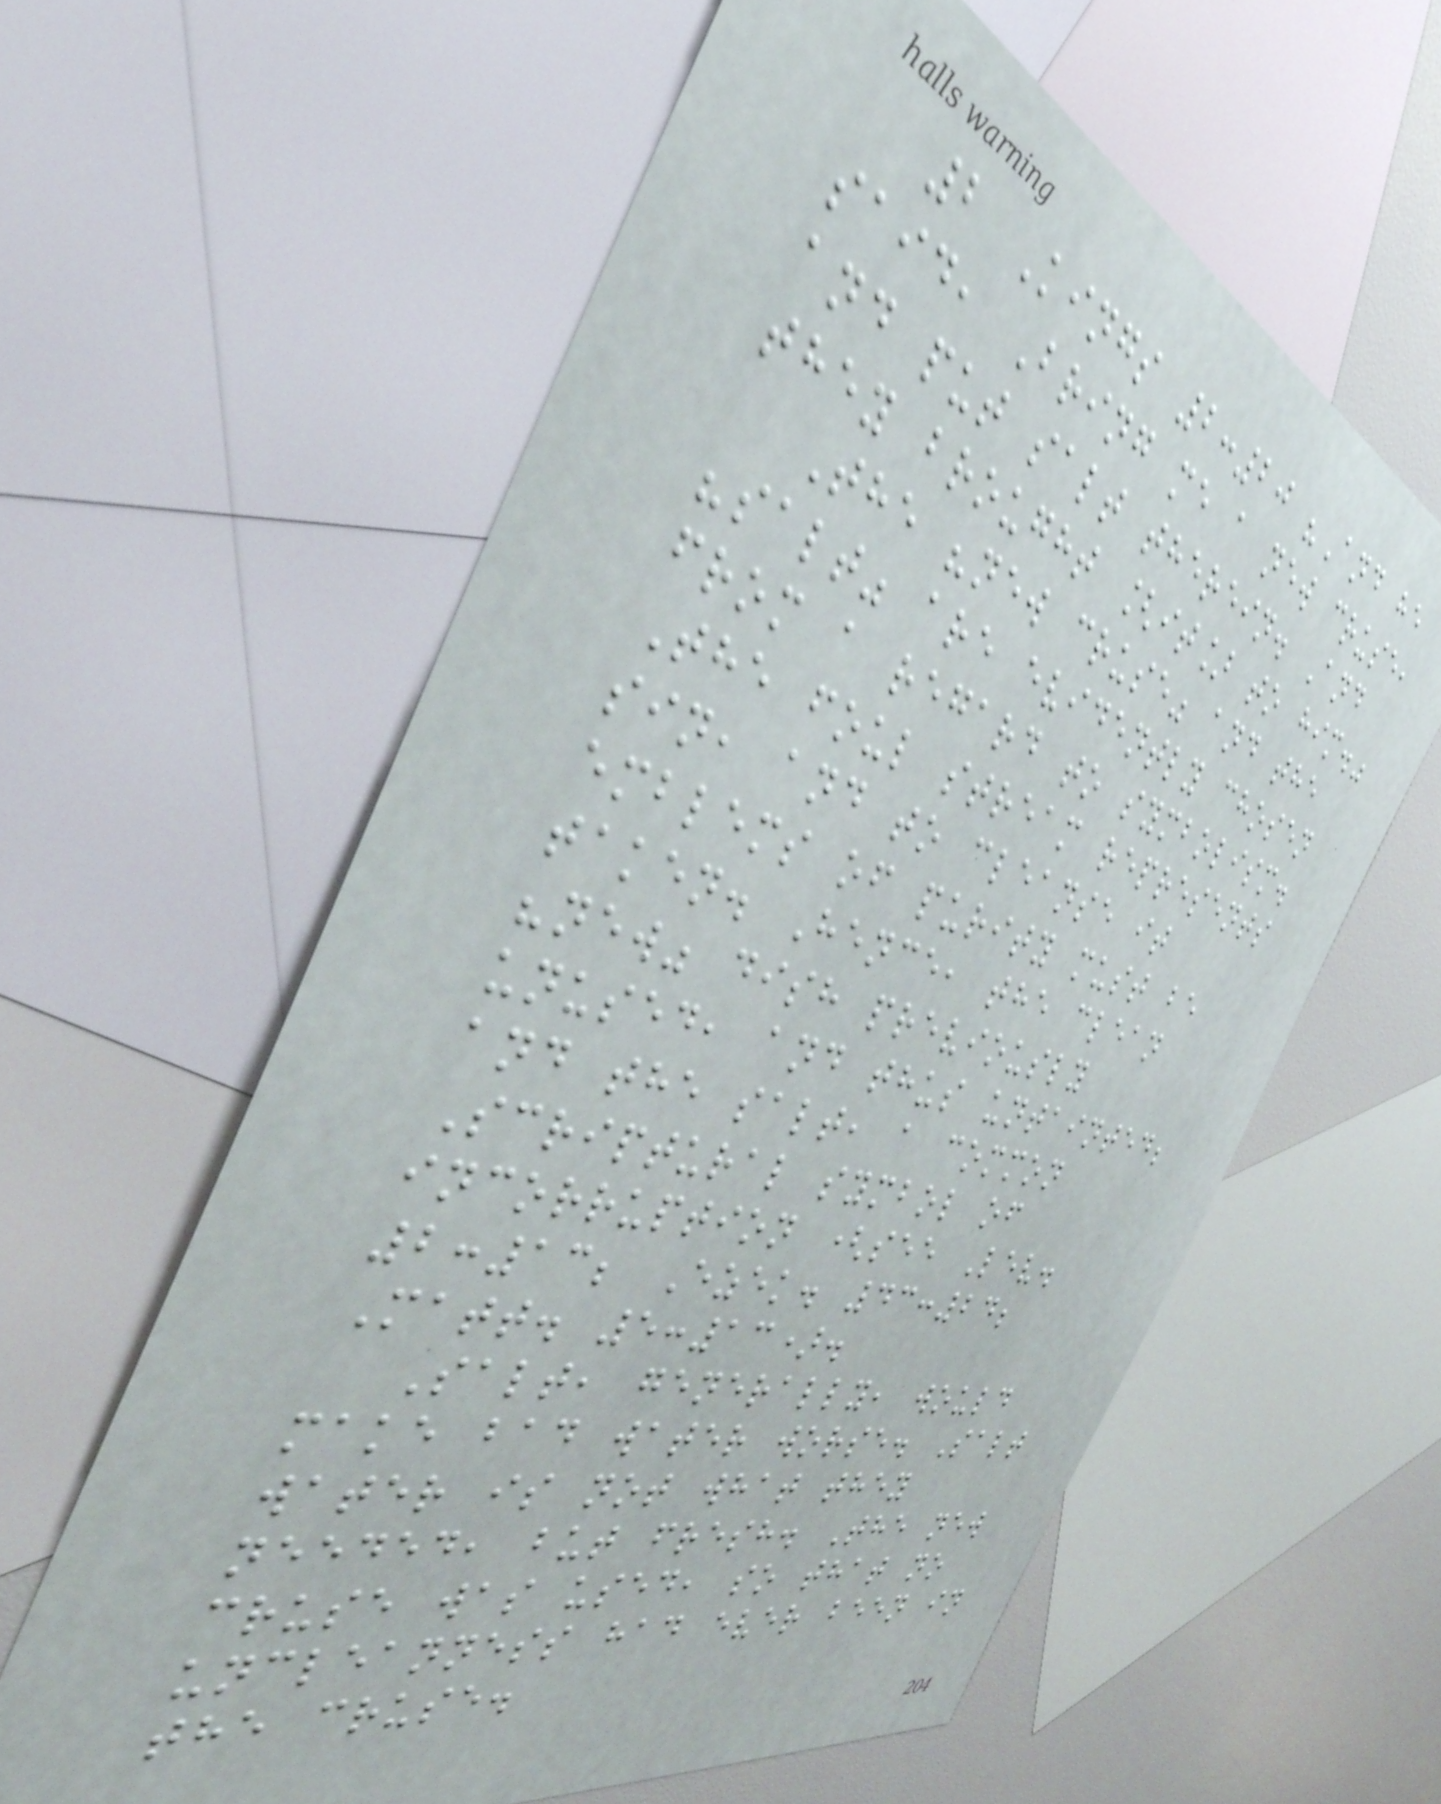2 Kings 2:20 "And he
said, Bring me a new cruse,
and put salt therein. And
they brought [it] to him."
The "new cruse" and the
"salt" are evidently chosen
from a regard to symbolism.
The foul stream represents
sin, and to cleanse it
emblems of purity must be
taken. Hence, the clean
"new" dish previously
unused, and thus untainted;
and the salt, a common
Scriptural symbol of
incorruption (see Lev.
2:13; Ezek. 43:24;
Matt. 5:13).
Salt, generally, would
make bad water worse. Salt
water is not what they
needed, but fresh. The new
cruse was used, so that no
uncleanness had ever been in
the cruse.
